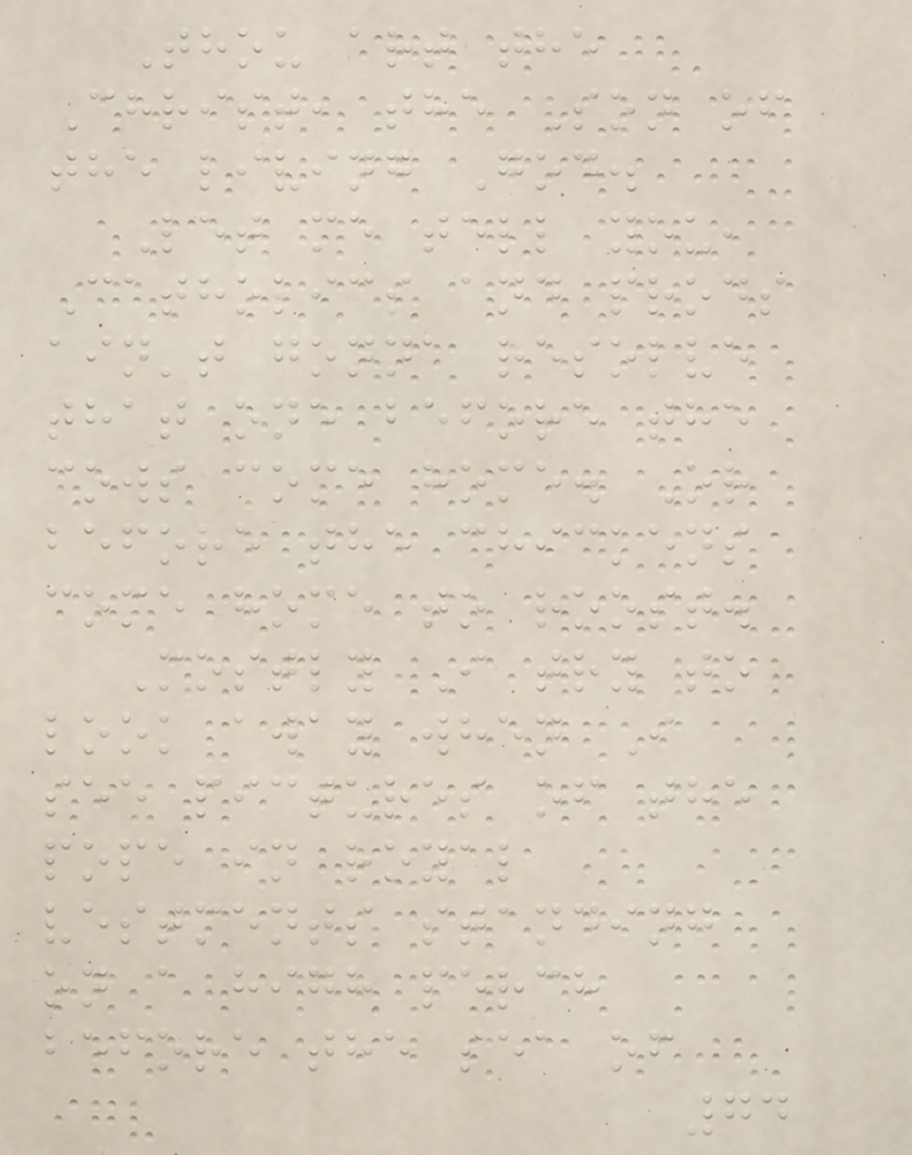Thou art the
Christ, the Son of
the living God.
Let me tell you,
Catholics and prods
ain't gonna resolve
that one before the
cows come home. Or
before the chickens
come home to roost.
Mostly I try to
look away when I
see pictures of the
pope in royal
vestments standing
on a high perch
before the sea of
74
